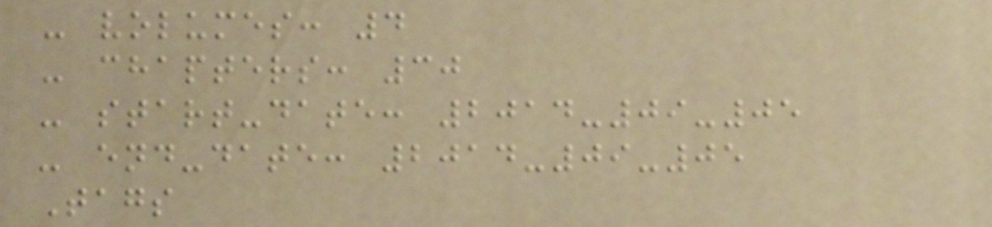- volumes: 4
- chapters: 30
- start-date: 2014-09-05
- end-date: 2014-09-05
Tags
